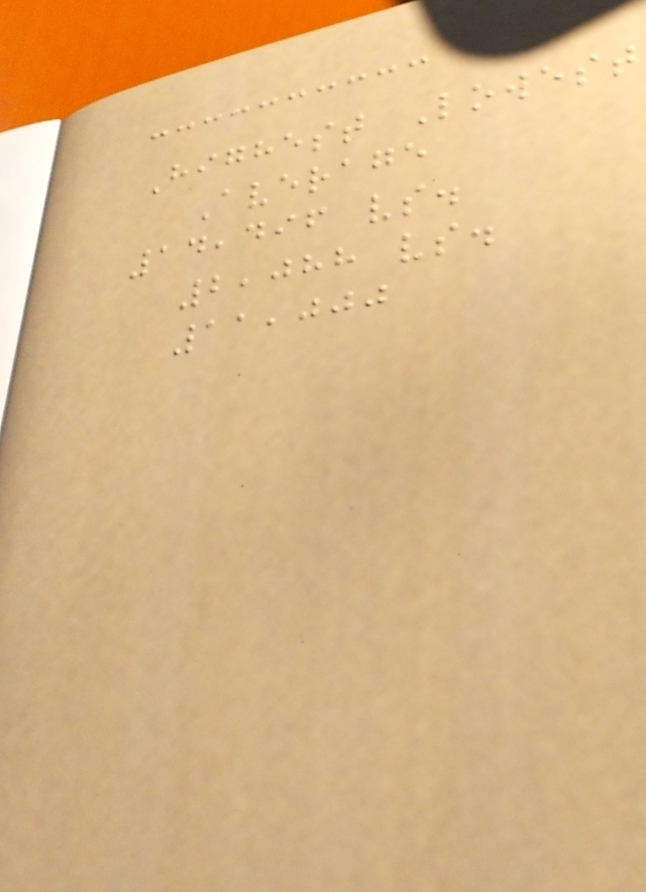Highest Lowest
Average
14,496 vs.
2,088 vs.
11,000
